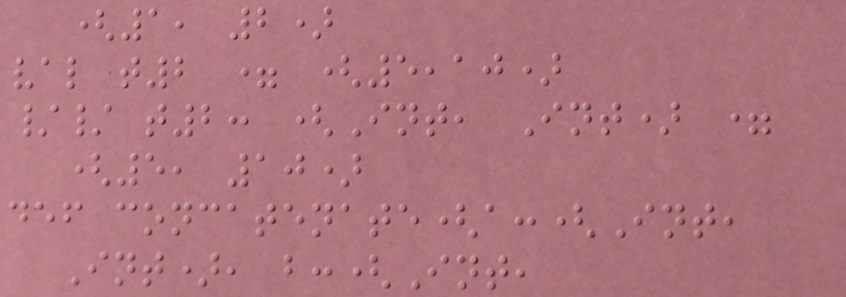(1, 2)
val t2 = (5,10)
// t2: (Int, Int) =
(5, 10)
def concatenate(a:(Int,
Int), b:(Int,
